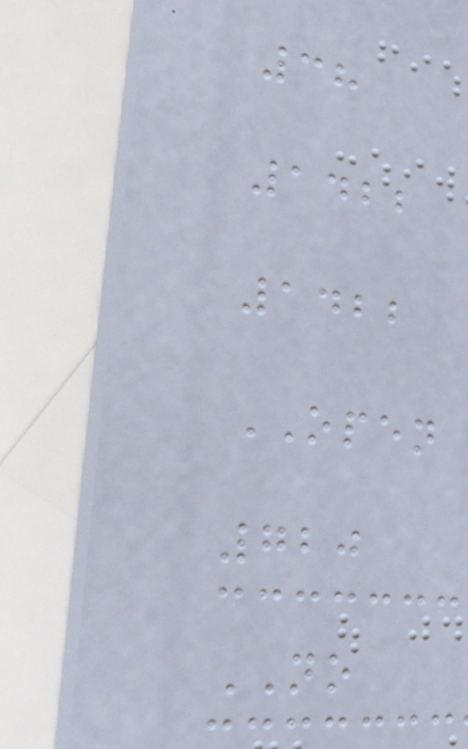38
1422
1422
OPEN
720
NO
